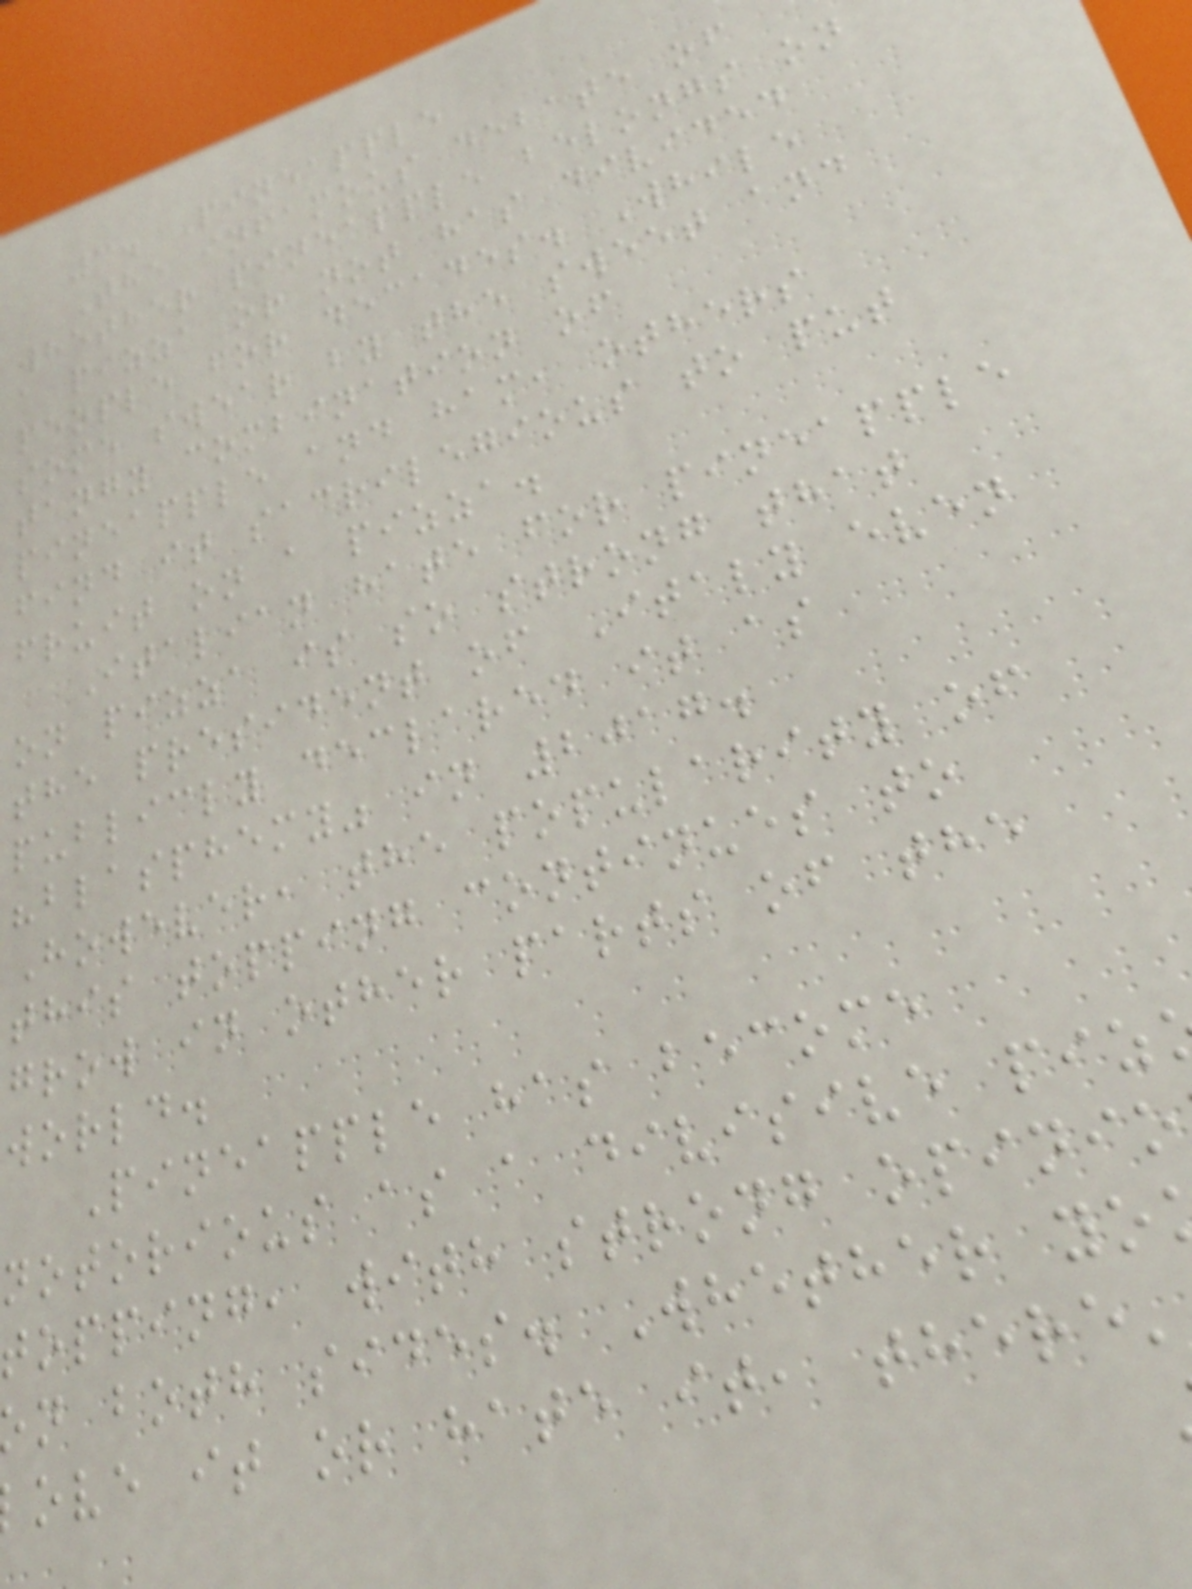3. Pineapple
The infamous debate of
whether pineapple belongs on
a pizza or not has divided
people for decades. While
some swear by the sweet and
tangy combination of
pineapple and ham, others
find it sacrilegious to put
fruit on a pizza.
Italian hate for pineapple
on pizza is so strong that
the president of Italy even
publicly declared it as
"blasphemy" in 2017.
However, the popularity of
this topping continues to
grow in other parts of the
world.
Pineapple has become
notorious as a divisive piz
topping, with strong opinio
n both sides. Whether yo
ove it or hate it, there'
